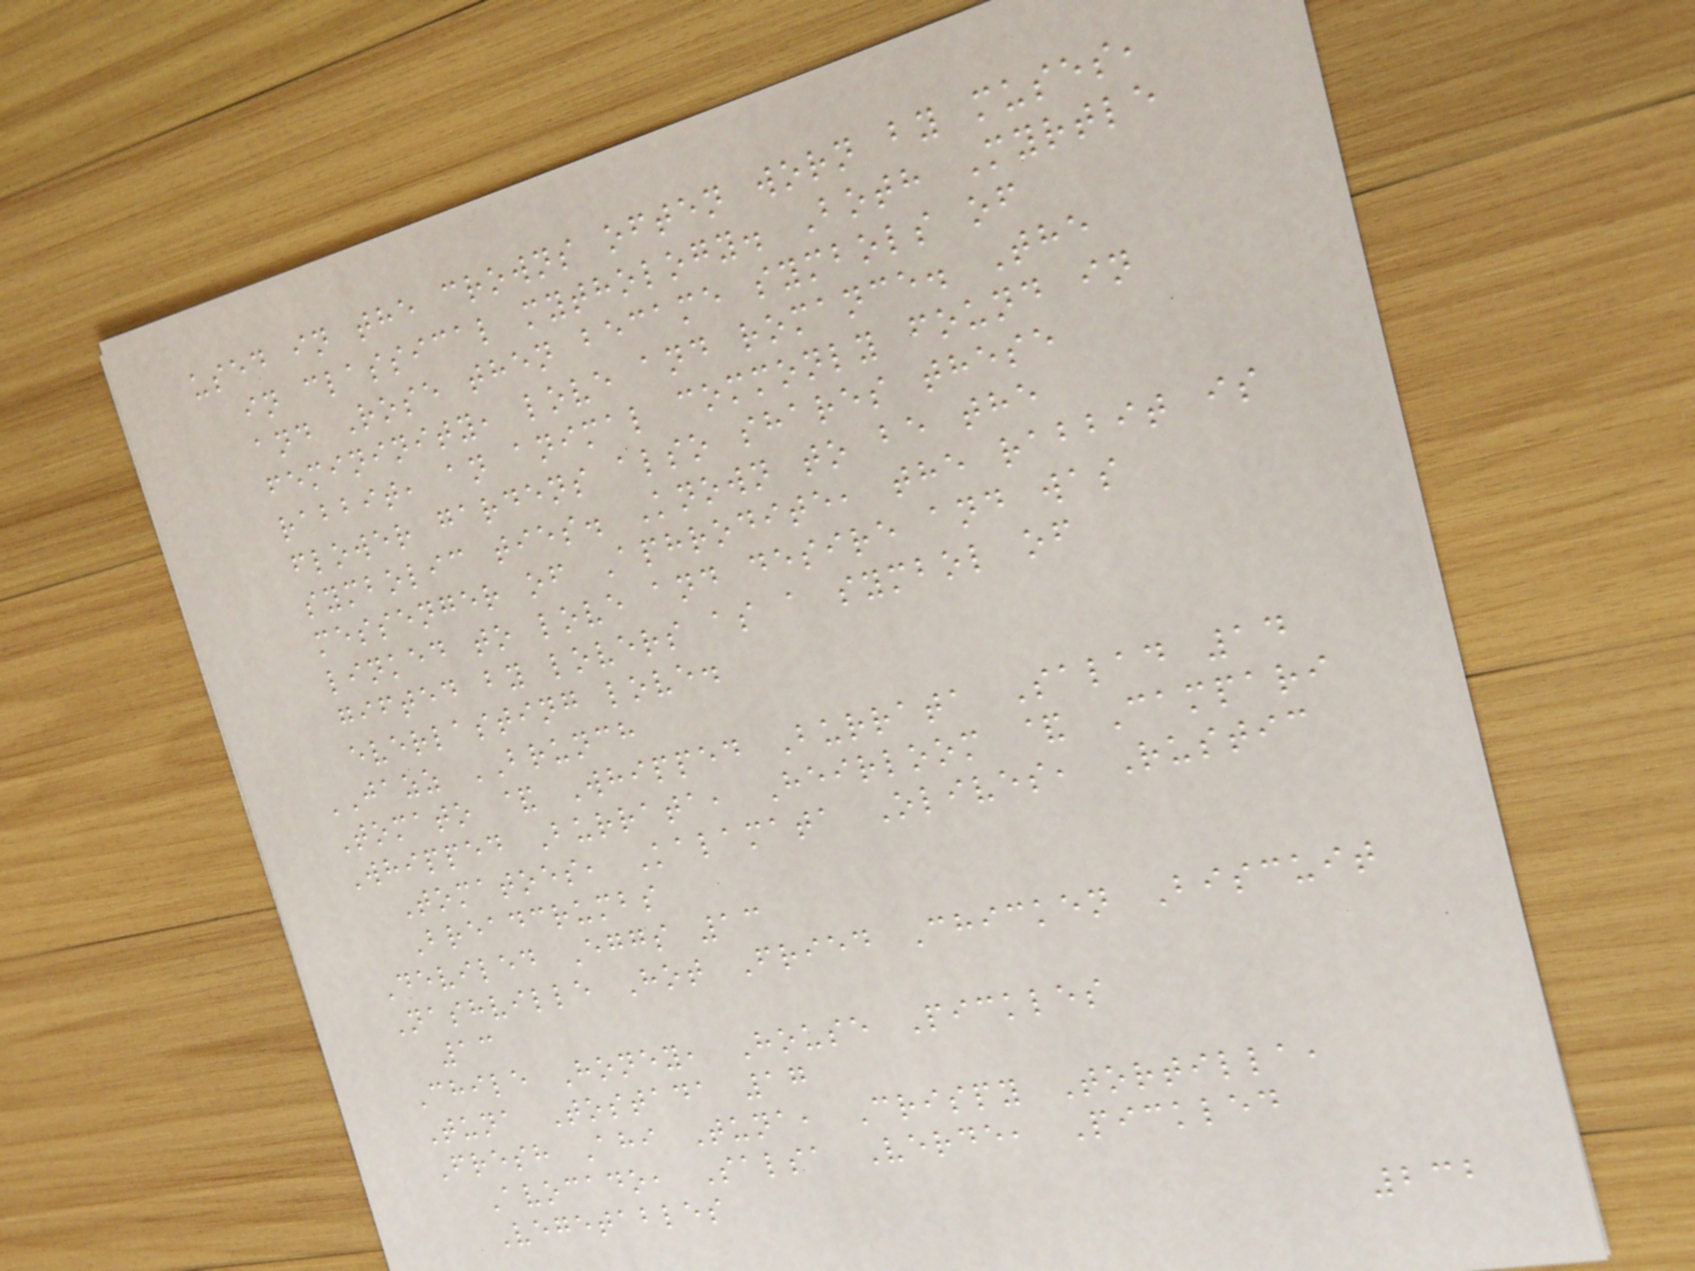used in the crowns often worn by muses,
in classical mythology. Both Myrtle
and Rose then became symbols of
femininity, love and romance. The
rabbit, an animal commonly found in
flower gardens also shares these
symbolic ties. Known to be the
messenger of Aphrodite, the rabbit is
linked to love and desire and was
gifted by lovers as a symbol of
everlasting love.
JAZZ BRUNCH
Tomato & Whipped Burrata Salad 14
Whipped Burrata, Heirloom & Campari
Tomatoes, Kalamata Olives, Rustic
Breadcrumbs
Deviled Eggs 13
Nashville Hot Fried Chicken Biscuit
13
Chile Honey, House Pickles
Tuna Tostada 17
Fresh Ahi Tuna, Crispy Tortilla,
Avocado, Salsa Verde, Pickled
Vegetables
232
